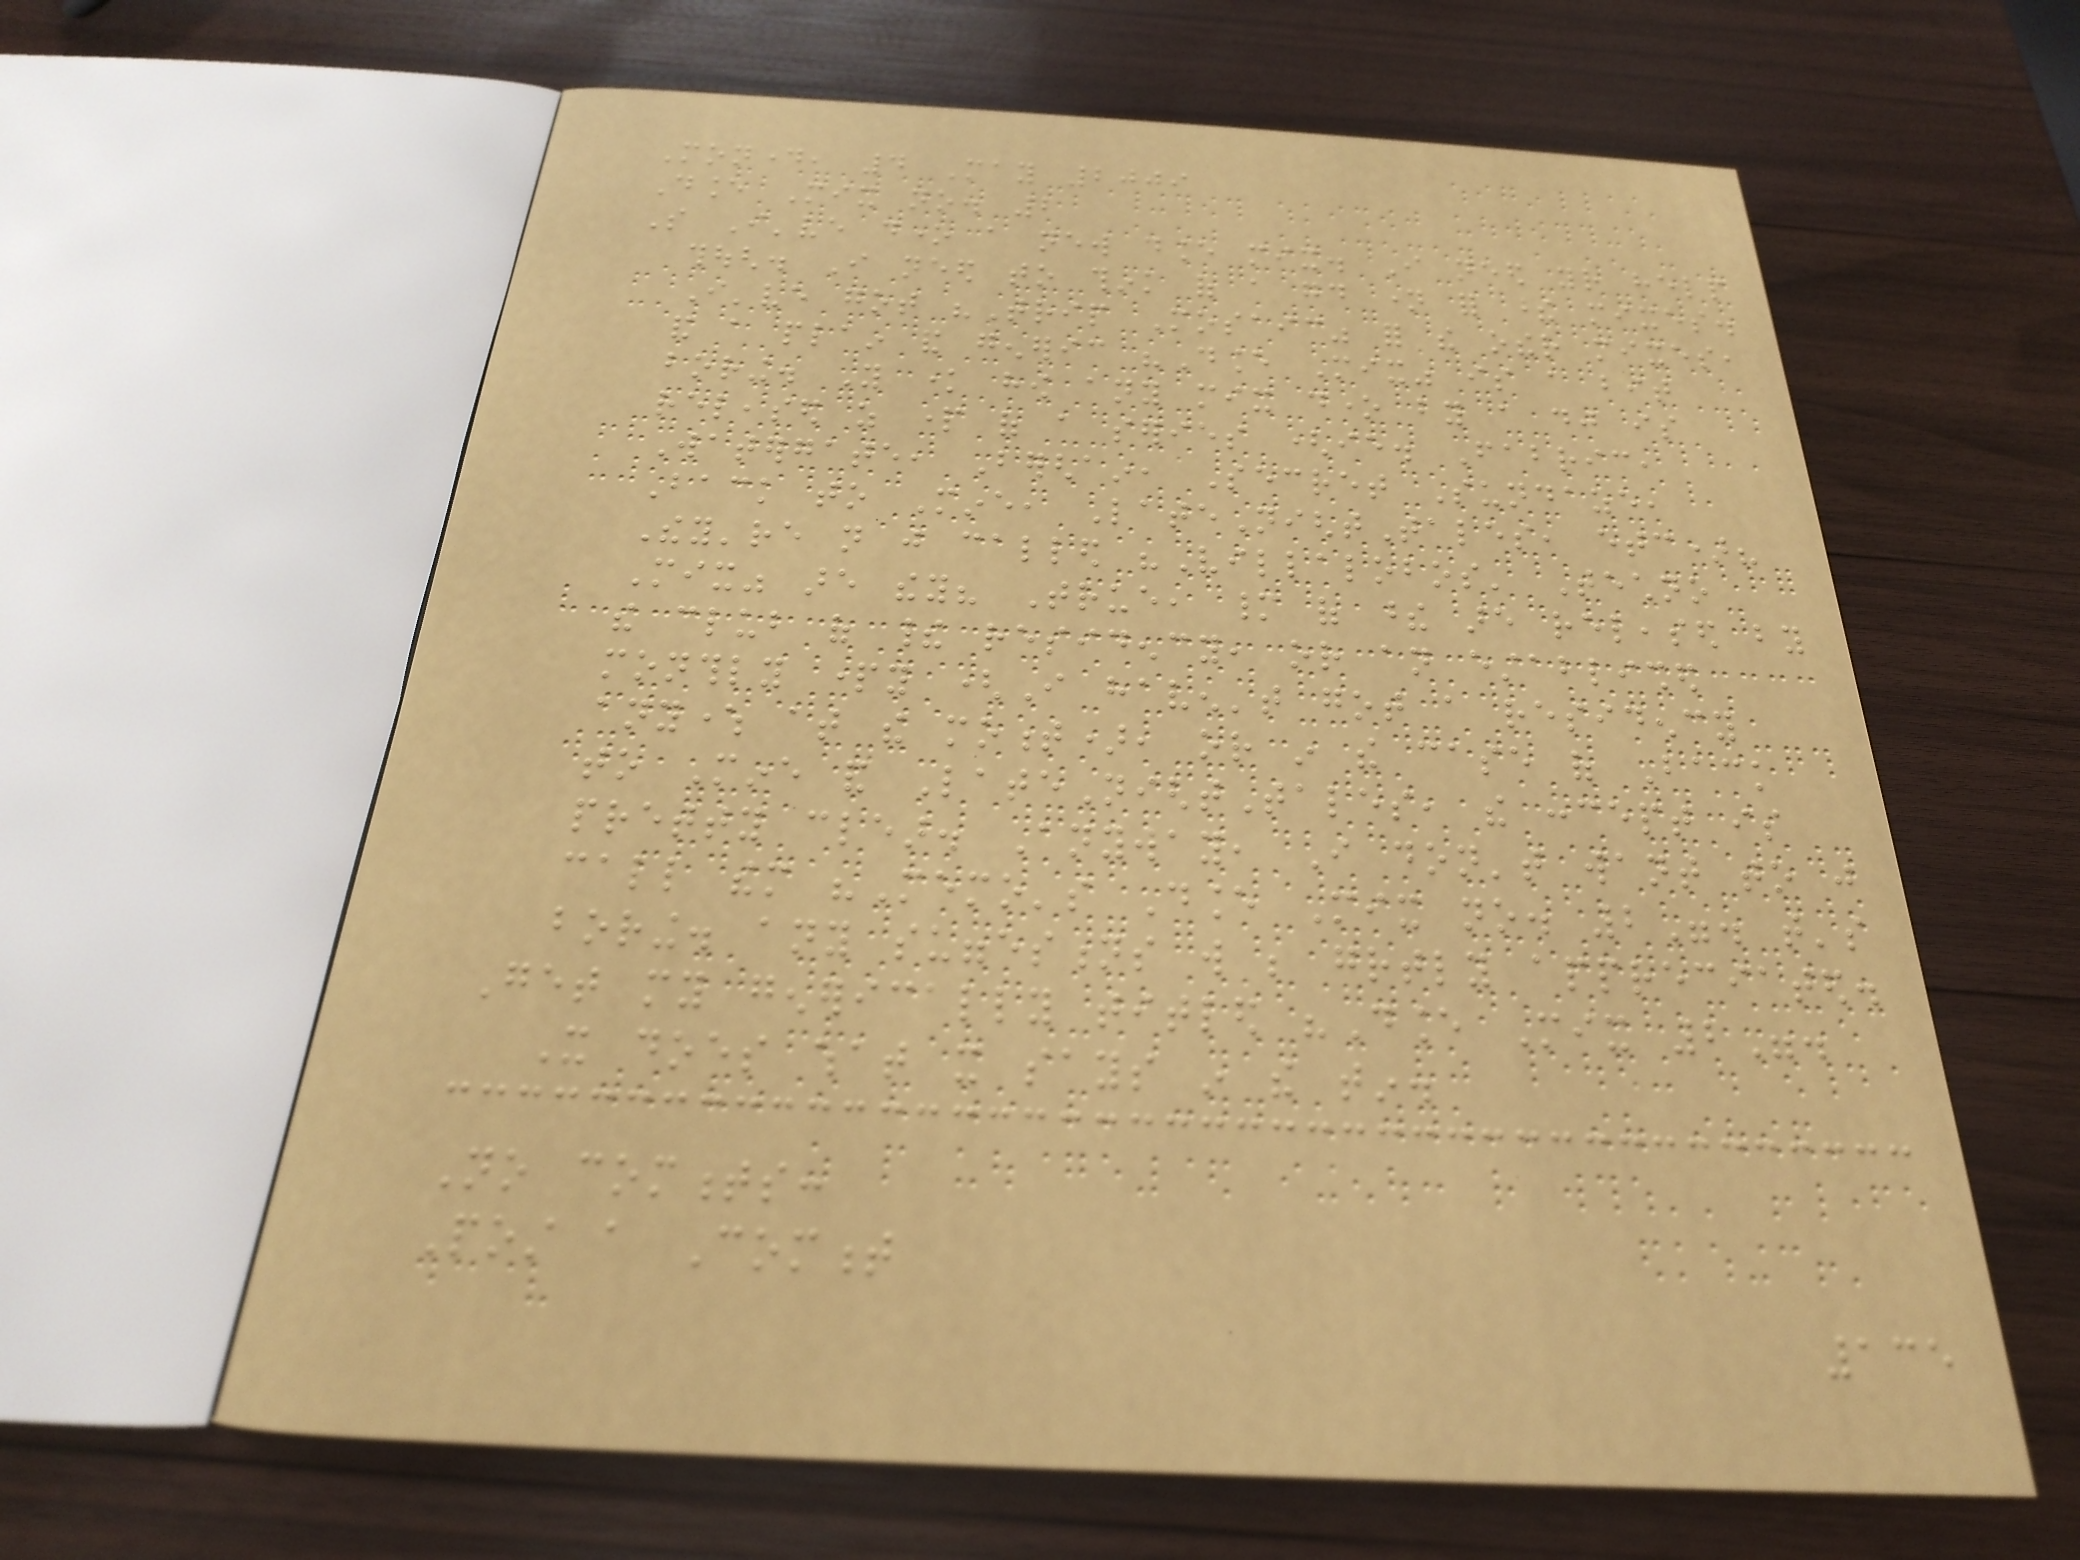Monday, 4 May 2009
Dance Mix no. 2
So I've done a new dance mix. I need your help
though. I need to think of a good name for these mixes.
I've got "Trip Mosaic" for the other mixes,
and a plain and generic "Dance Mix" is a bit
boring. You know how any mix done by a dj is
released as part of a series (ie. Fabric,
Watergate, Berghain, Secret Sundaze,
Back to Mine, LateNightTales, etc)?
They're not just called "Villalobos' Techno
Mix" are they? True, many of these are released by
the club of their residency, or an established
monthly party (I haven't got a residency
anywhere at the moment), or in the case of Back
to Mine and LateNightTales, the concept is
pretty clear. Anyway, I don't want to just
call them "Memo's Dance Mix no. 2". that's
boring. any suggestions will be greatly appreciated.
Get my generically titled "Dance Mix 2".
It does what it says in the tin.
No comments:
Post a Comment
135
